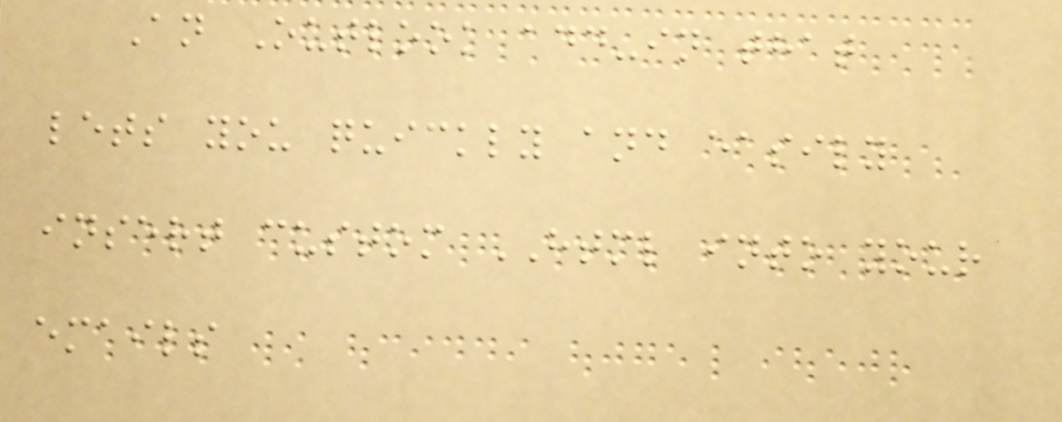An Outlook add-in that
lets you quickly and easily
insert custom HTML into your
emails
